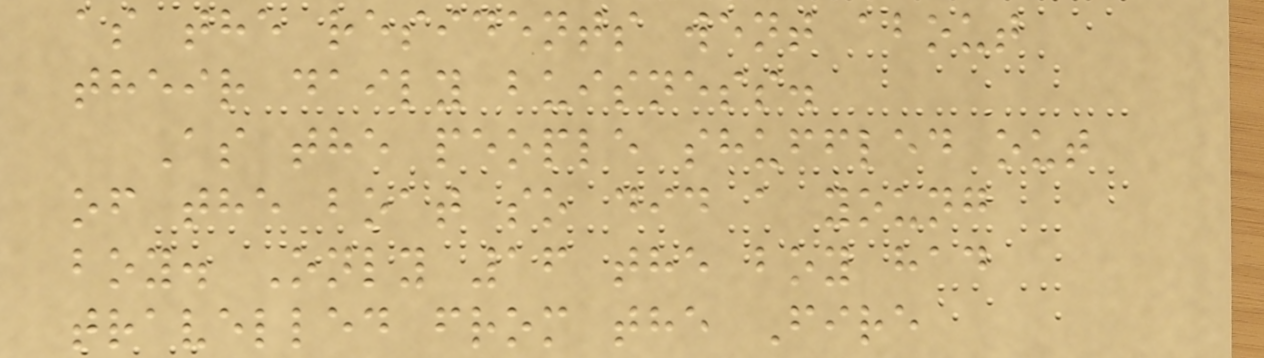as the residents went about
their daily buisness.
As the people shuffled out
of the boat so did a young
boy. Only 16 the boy had
travelled from the Fire
